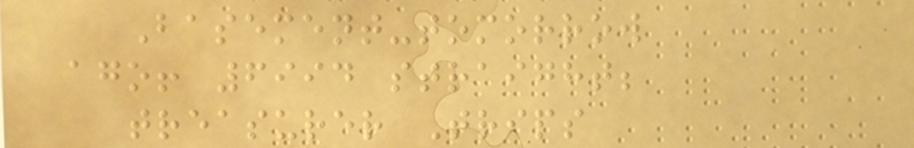Basement-tomorrow
ago! 6994 straight;
treasurer Trips
